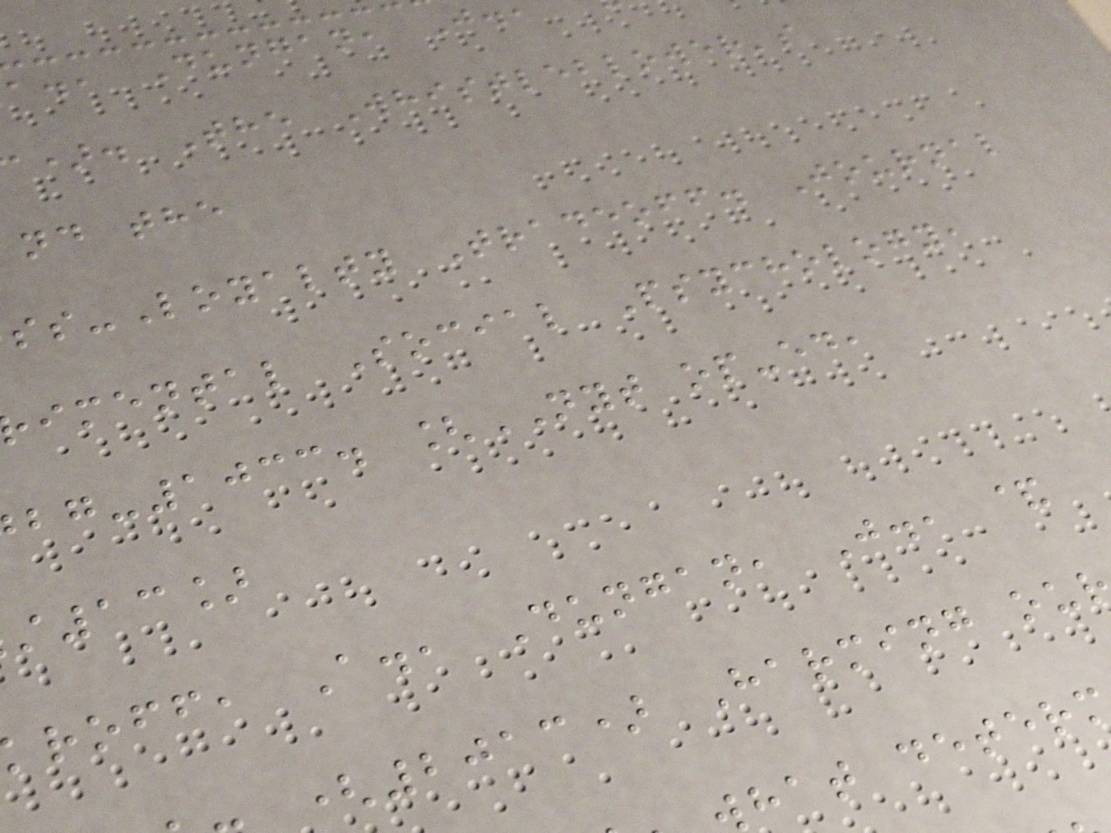a., Dungan, J.
). The Whistleblower's
nd the
ss-Loyalty Tradeoff. Journal
imental Social Psychology,
-1033. [NYT op-ed,
13]
roff, A., Dungan, J., &
(2013) Harming ou
